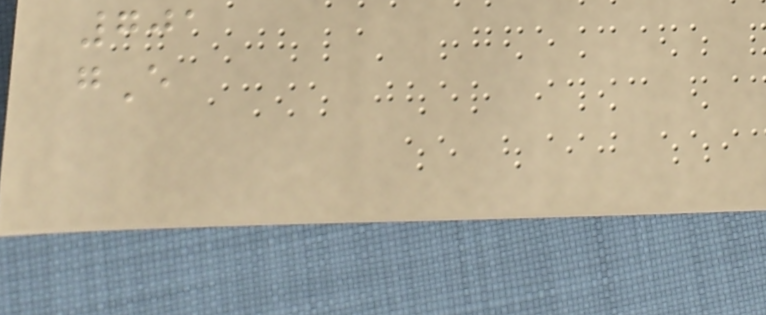701
gE
